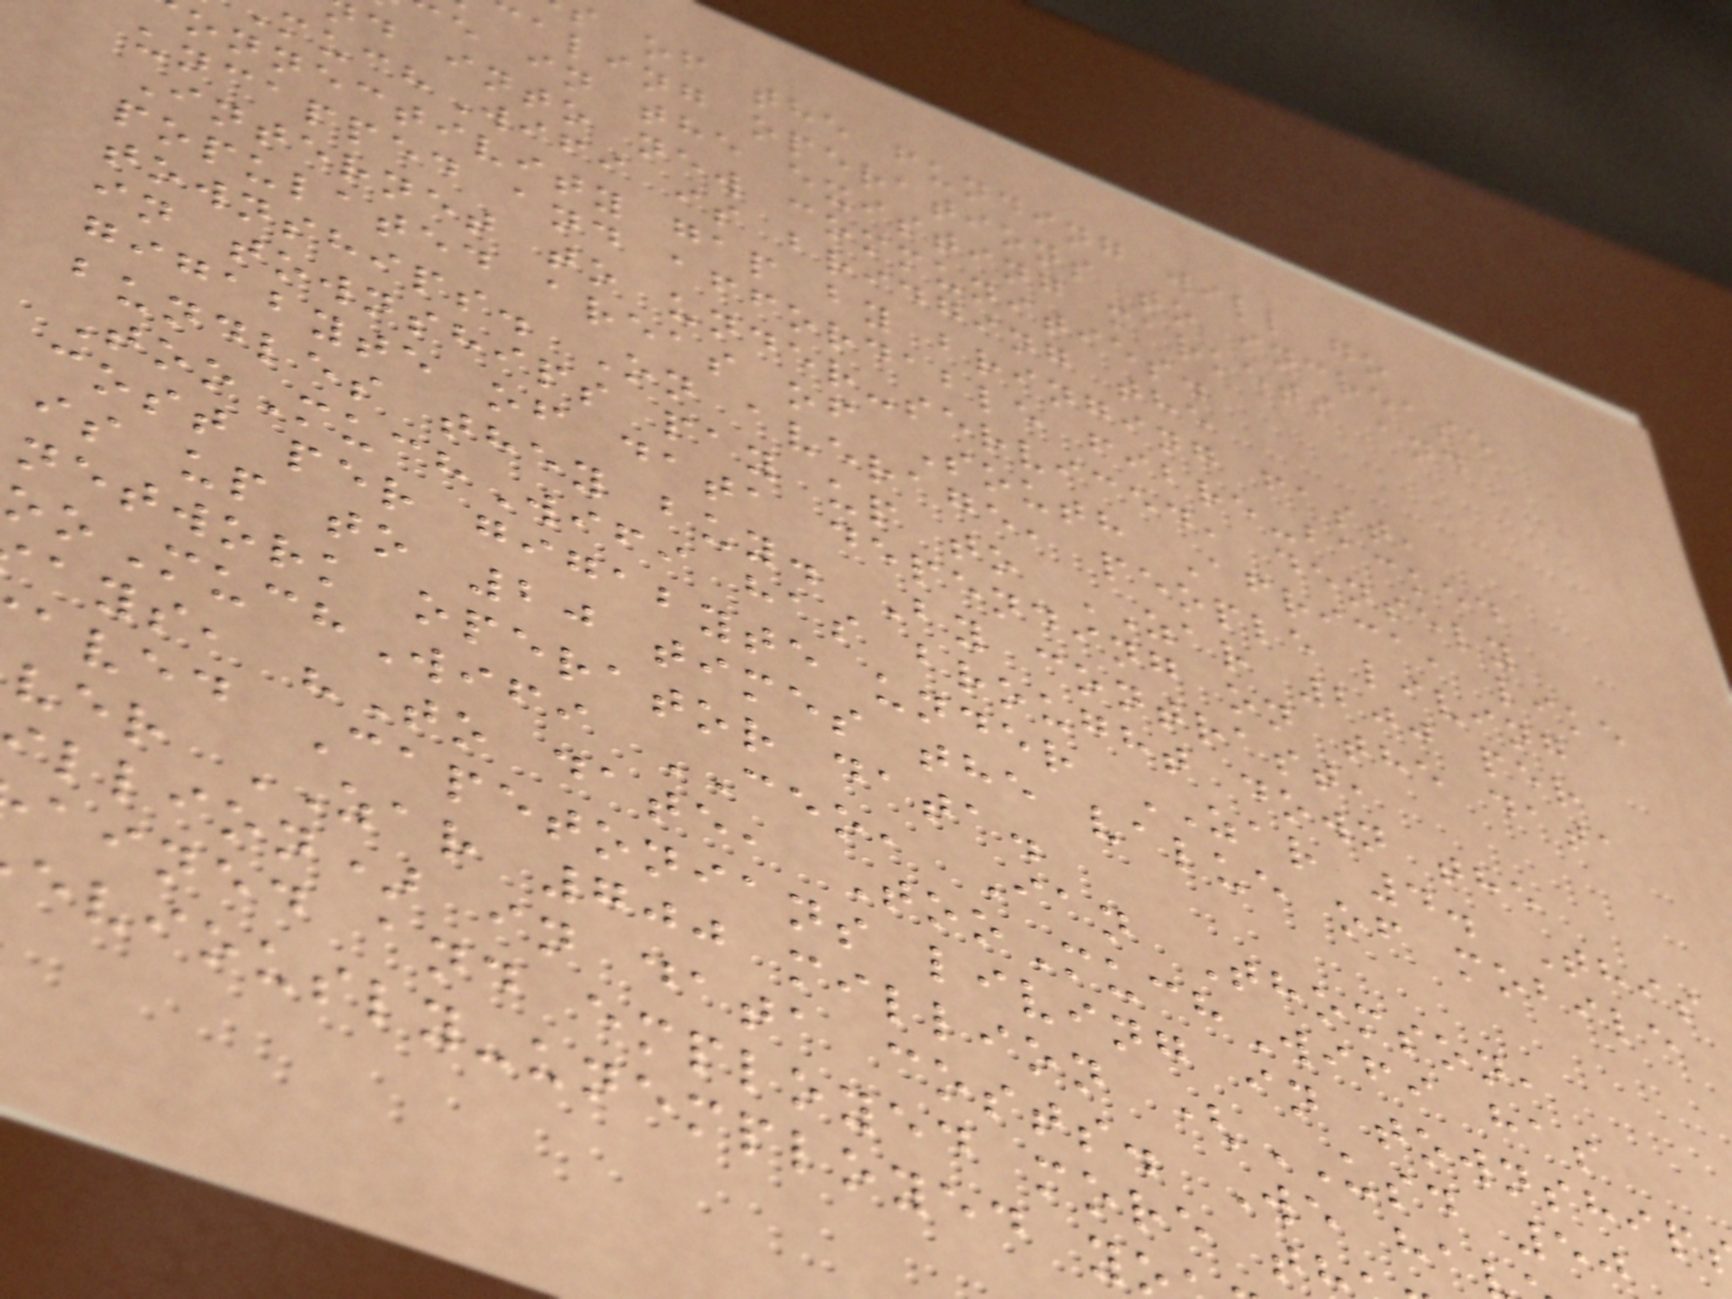s of the funding will go
aling operations to increase
e in the existing markets and
d into new communities.
uchWifi is bridging the
onnectivity gap by bringing fast,
uncapped and affordable fibre-backed
Internet to under-serviced, densely
populated areas of South Africa, like
townships. On average, people living
in townships pay up to ZAR 200 per
gigabyte of data depending on the data
bundles they buy. By contrast,
TooMuchWifi has brought down the
cost per gigabyte under ZAR 4. This
is up to 20 times the value of mobile
network operator data.
ooMuchWifi CEO, Ian Thomson,
ays, "To date, TooMuchWifi has
aved Capetonians living in township
ver ZAR 700 million (USD 50
llion) in data costs. We ha
ained and employed more t
eviously-unemployed y
